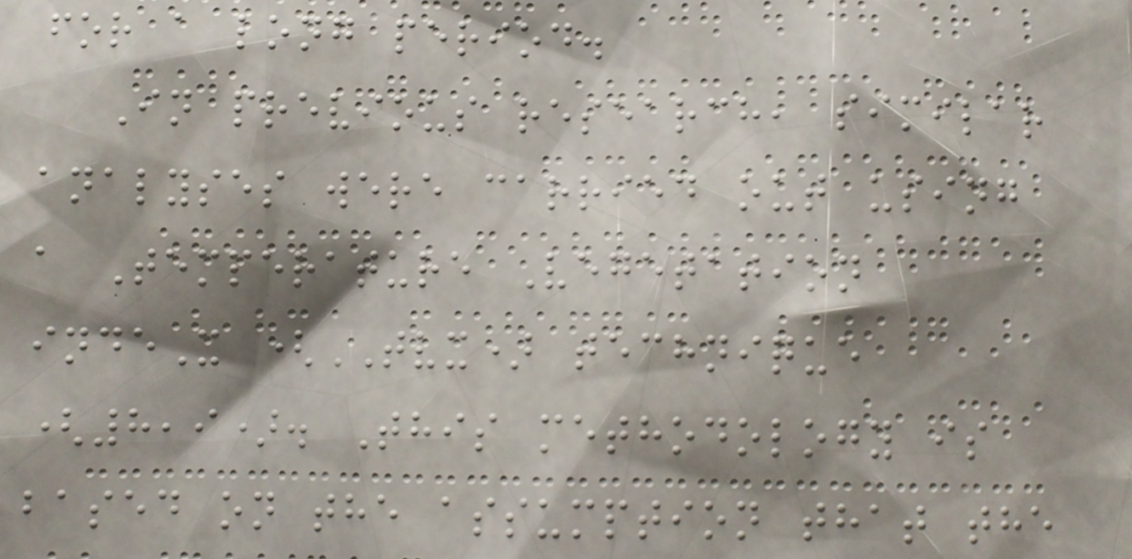for a long period.
In previous research, similar
analyses were carried out using
a Temperature Vegetation
indeX (TVX) technique
(8,9). This methodology is
based on the assumption that the
